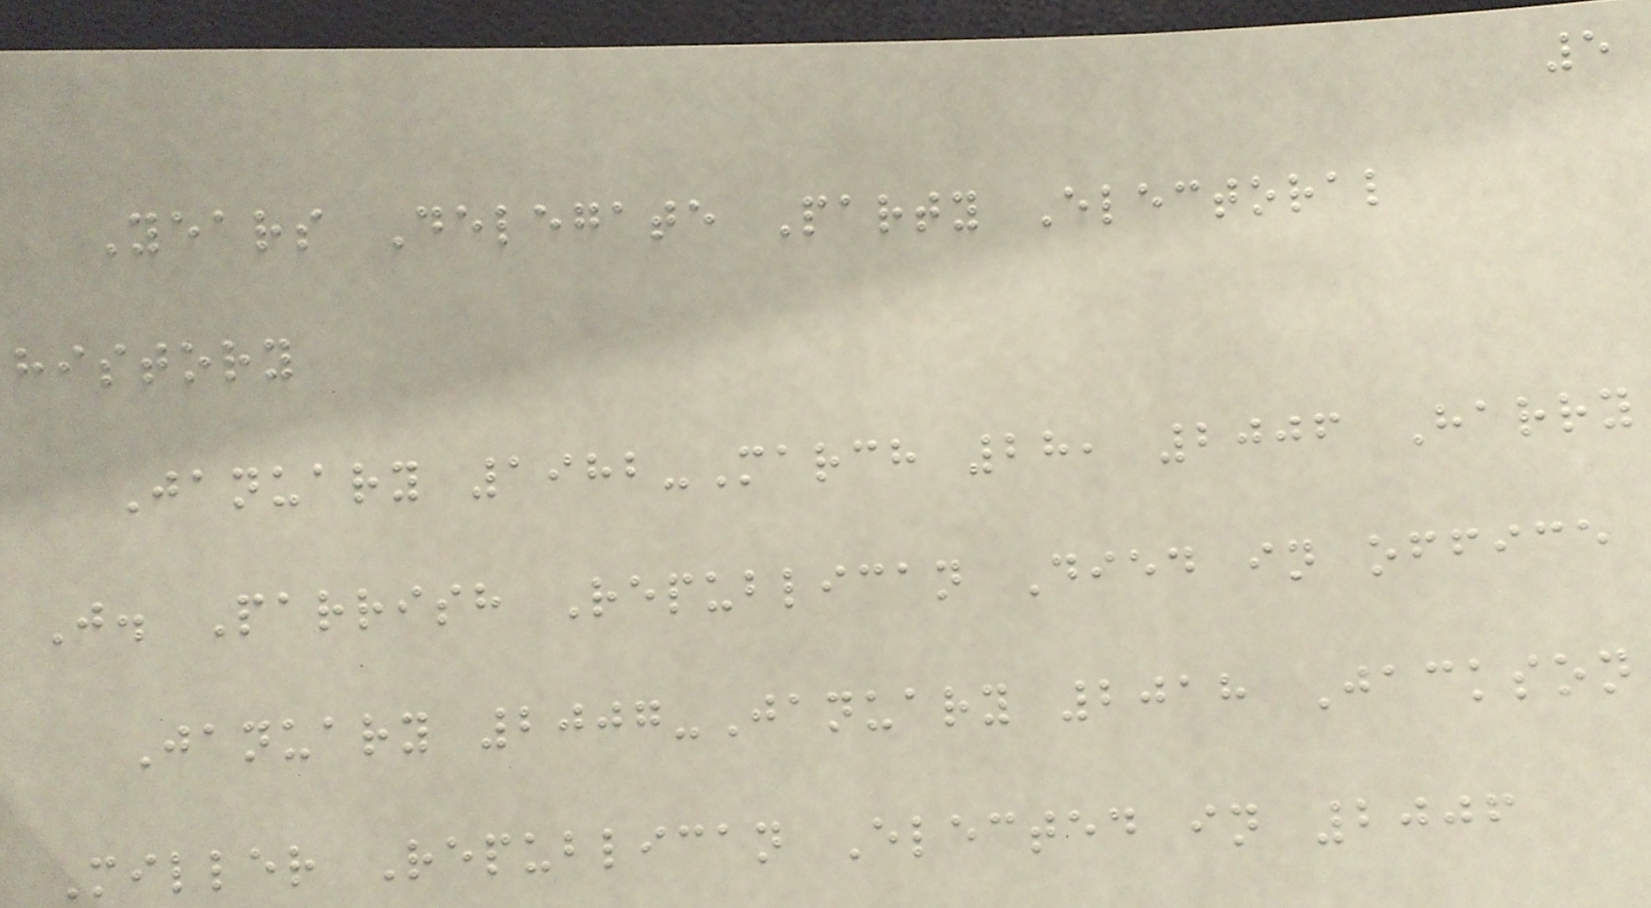5
Years Delegate Party Electoral
history
January 1982-March 28, 2006 Harry
J. Parrish Republican Died in office
January 2007-January 2018 Jackson
Miller Republican Elected in 2006
